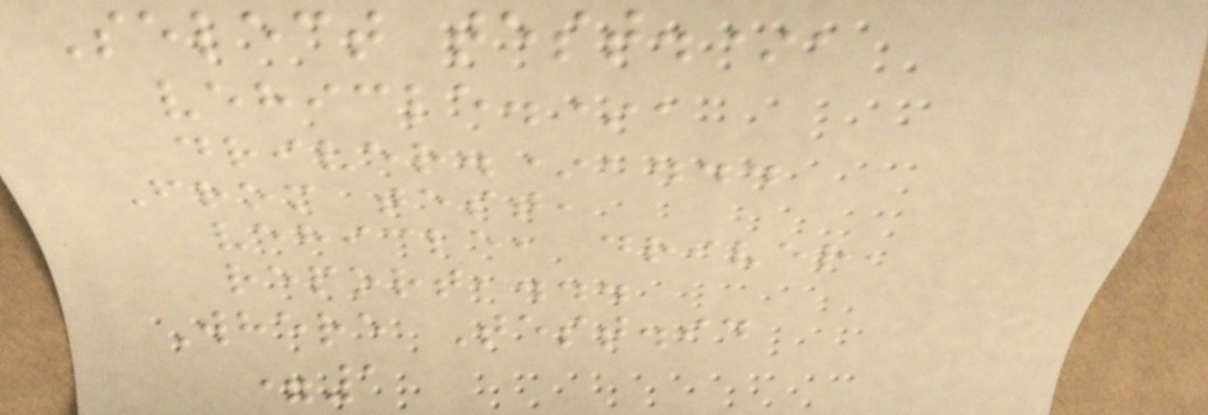Select test.*,
vehicle.*,
driver.*,...
From test,
vehicle, driver,
report,...
Where Test.id
=1
